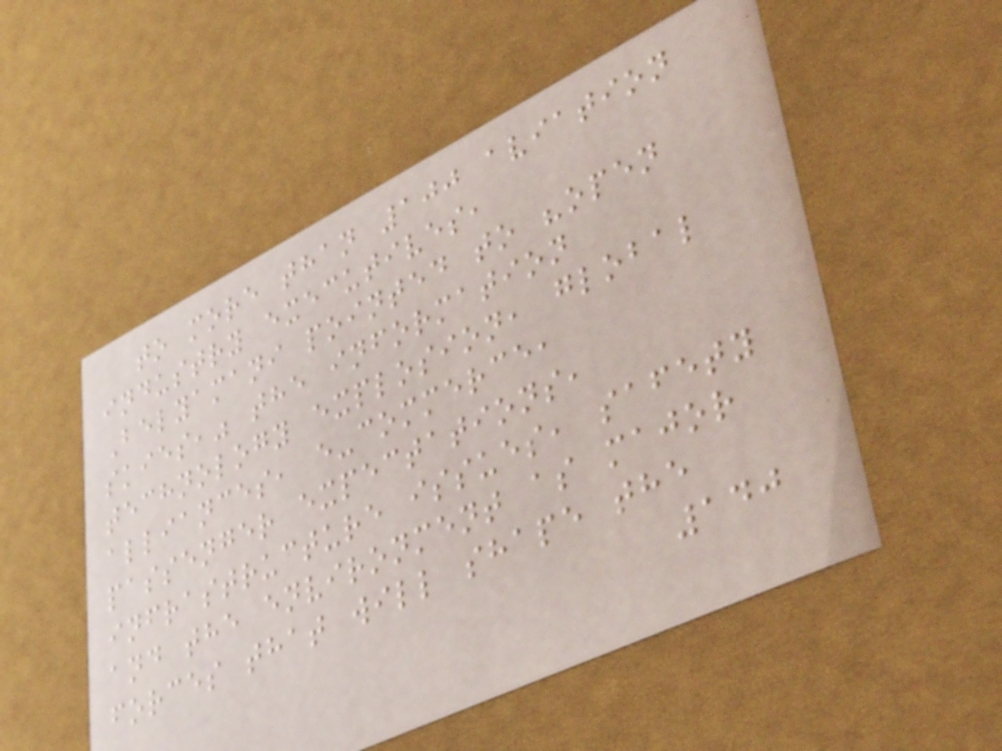to more than 100 aviation
industry executives,
Belyamani pointed to "open
skies," the information
technology explosion, global
alliances, e-commerce,
passenger expectations,
infrastructure issues, safety
and the environment as major
forces that will shape the
140
